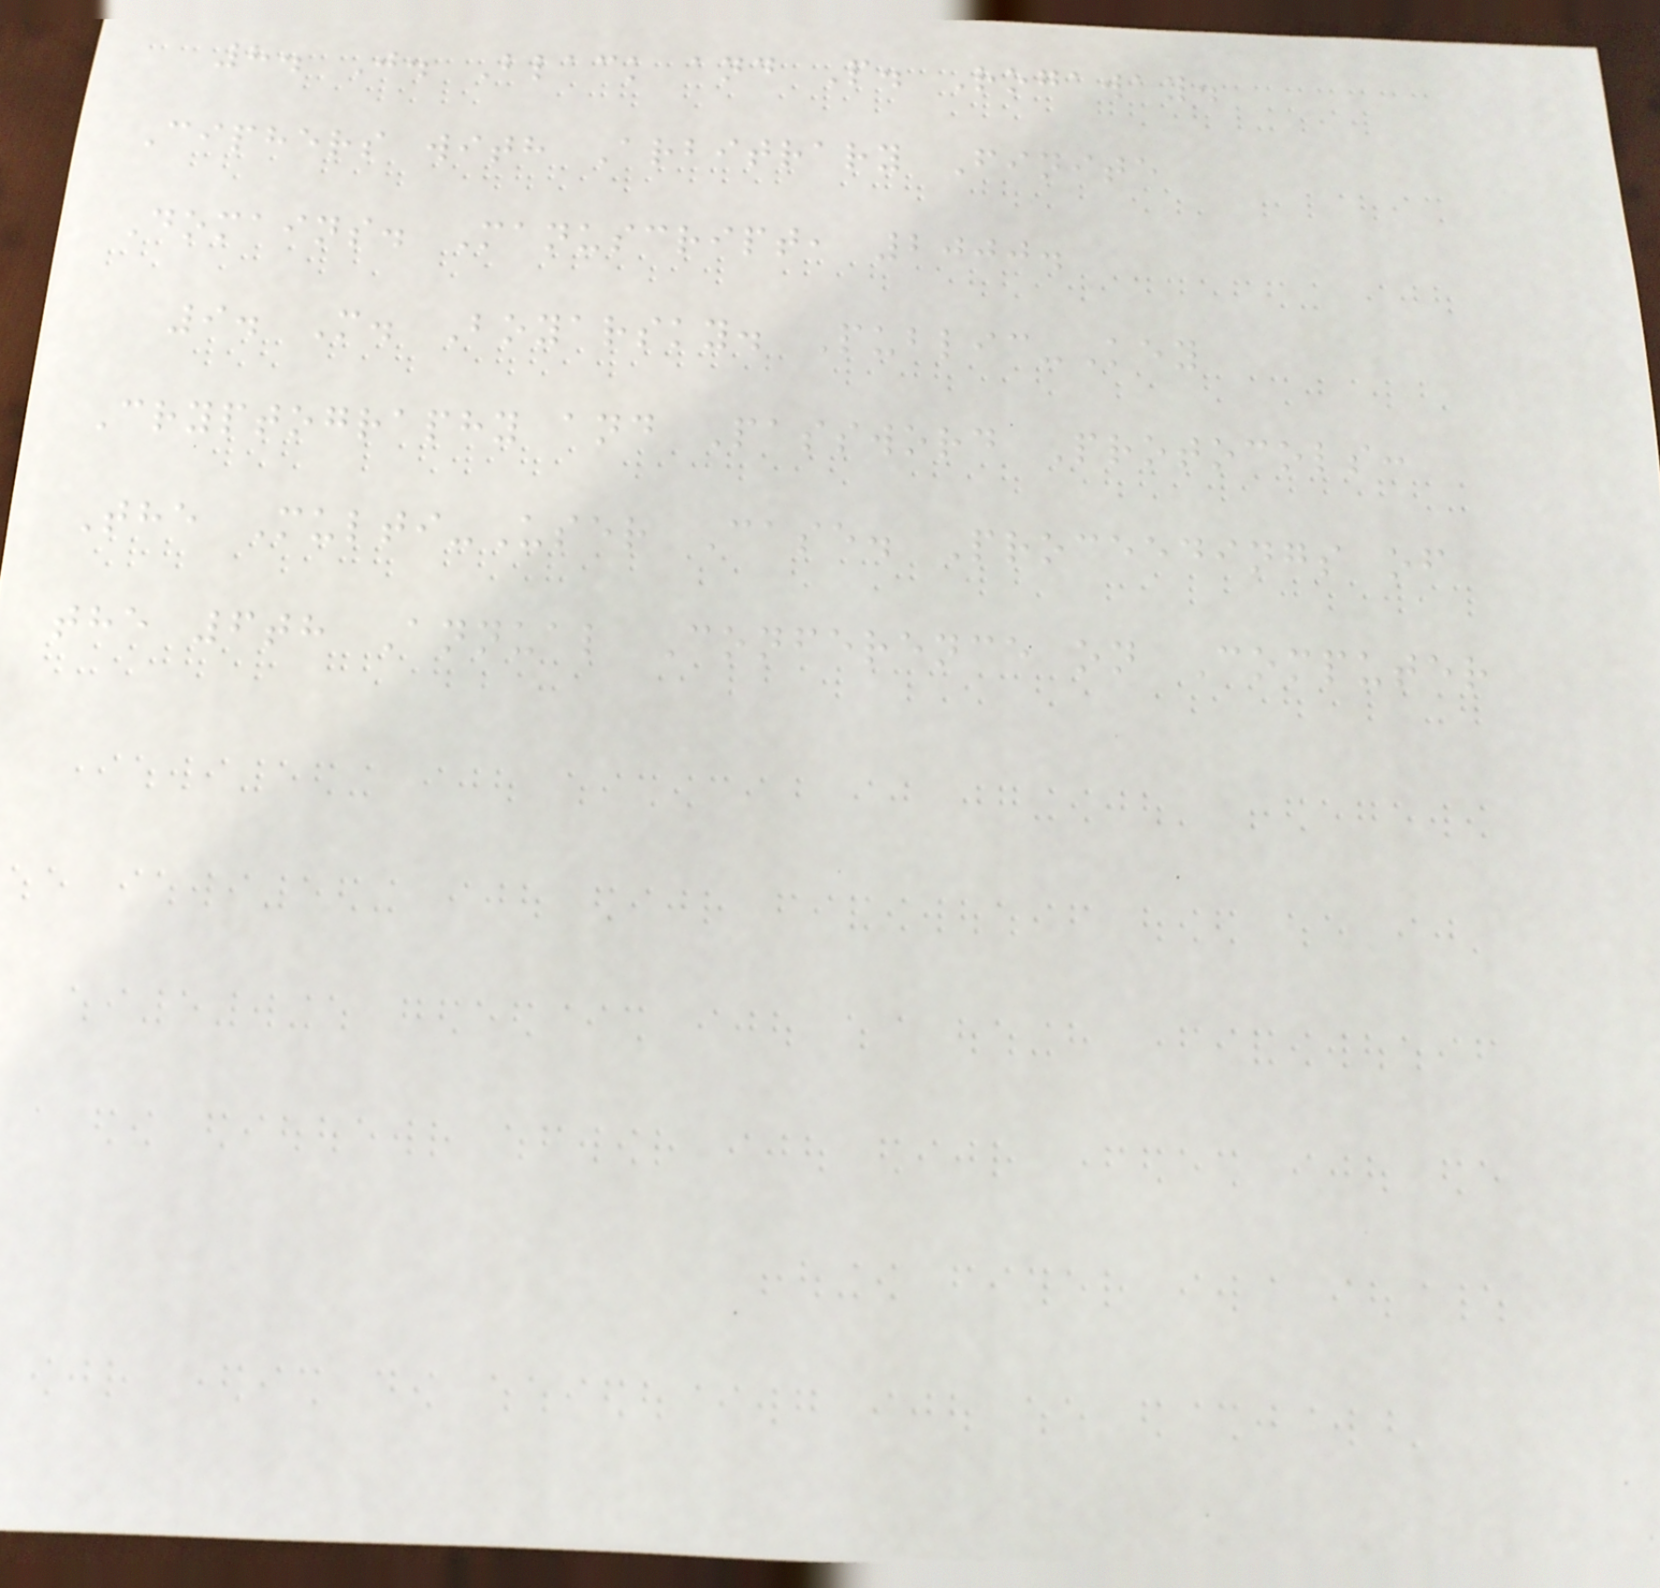8. J. Black and P. Rogaway.
Ciphers with Arbitrary Finite
Domains. Manuscript, 2000.
9. M. Boyarsky. Public-Key
Cryptography and Password Protocols:
The Multi-User Case. Proceedings of
the 6th Annual Conference on Computer
